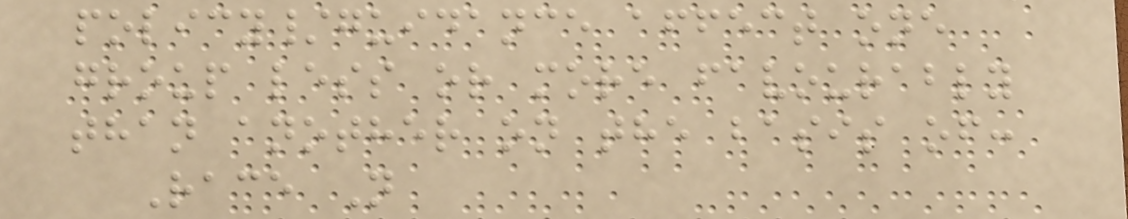policy/guidance affect one
group less or more favourably
than another on the basis of:
Race N
